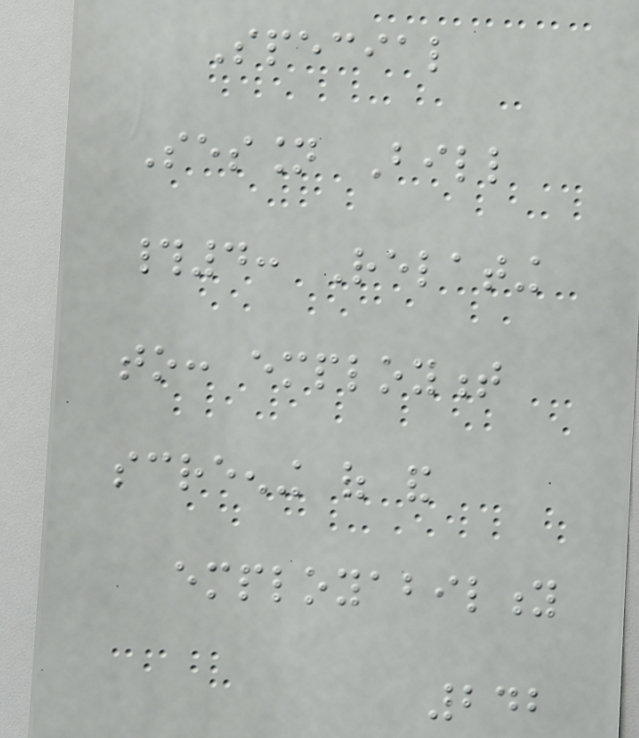Special
Session Bill
#4: Relating
to: employment
screening of and
employability
242
